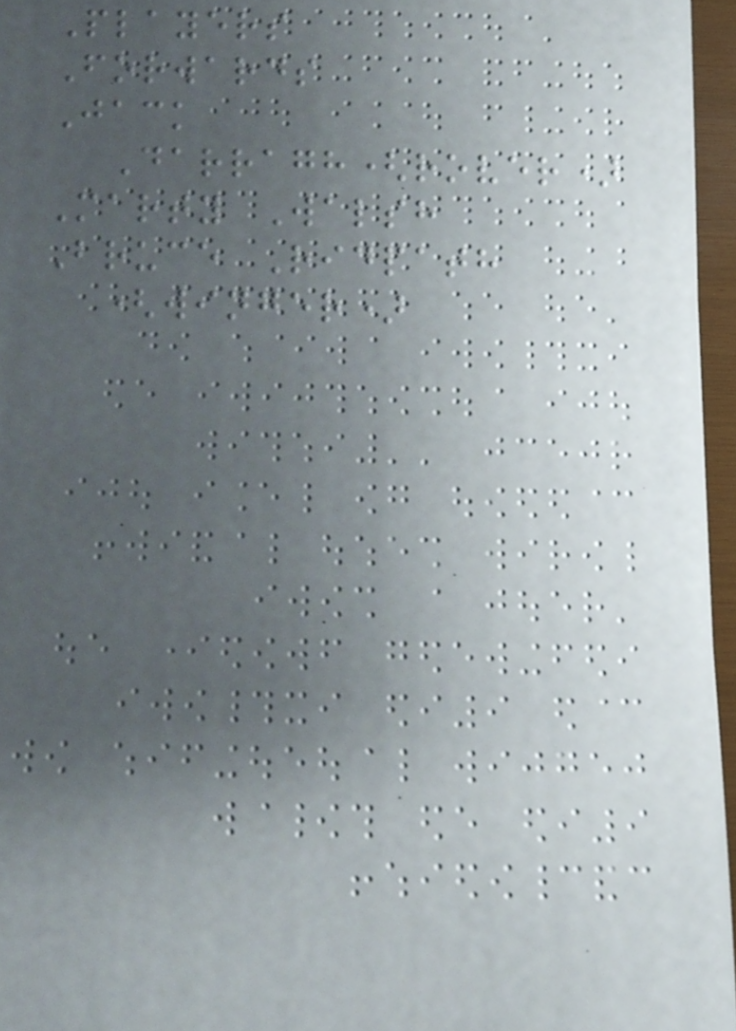Players
Forwards
Jack
Darragh(rover)
Marty Walsh
Bruce Ridpath
(winger)
